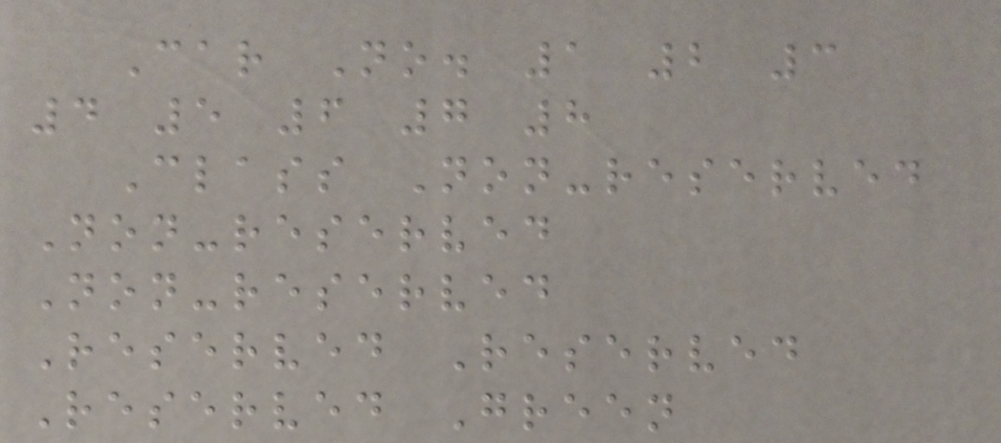Car No. 1 2 3
4 5 6 7 8
Class Non-reserved
Non-reserved
Non-reserved
Reserved Reserved
Reserved Green
